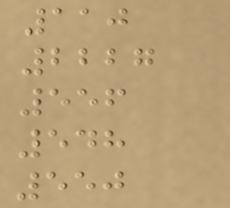110
2227
556
548
550
